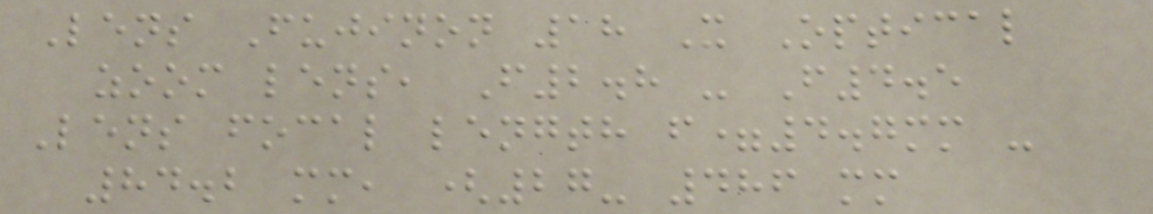Lens Fujinon 18 X Optical
zoom lens, F2.8 - F4.5
Lens focal length f=4.7mm -
84.2 mm, (27- 486 mm
